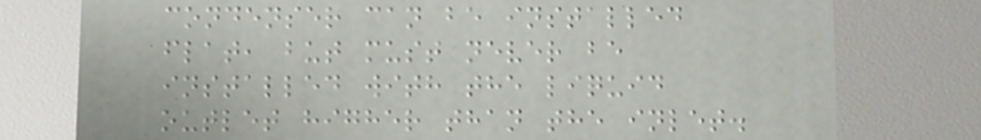condenser can be installed
flat, but must never be
installed with the liquid
outlet higher than the inlet.
